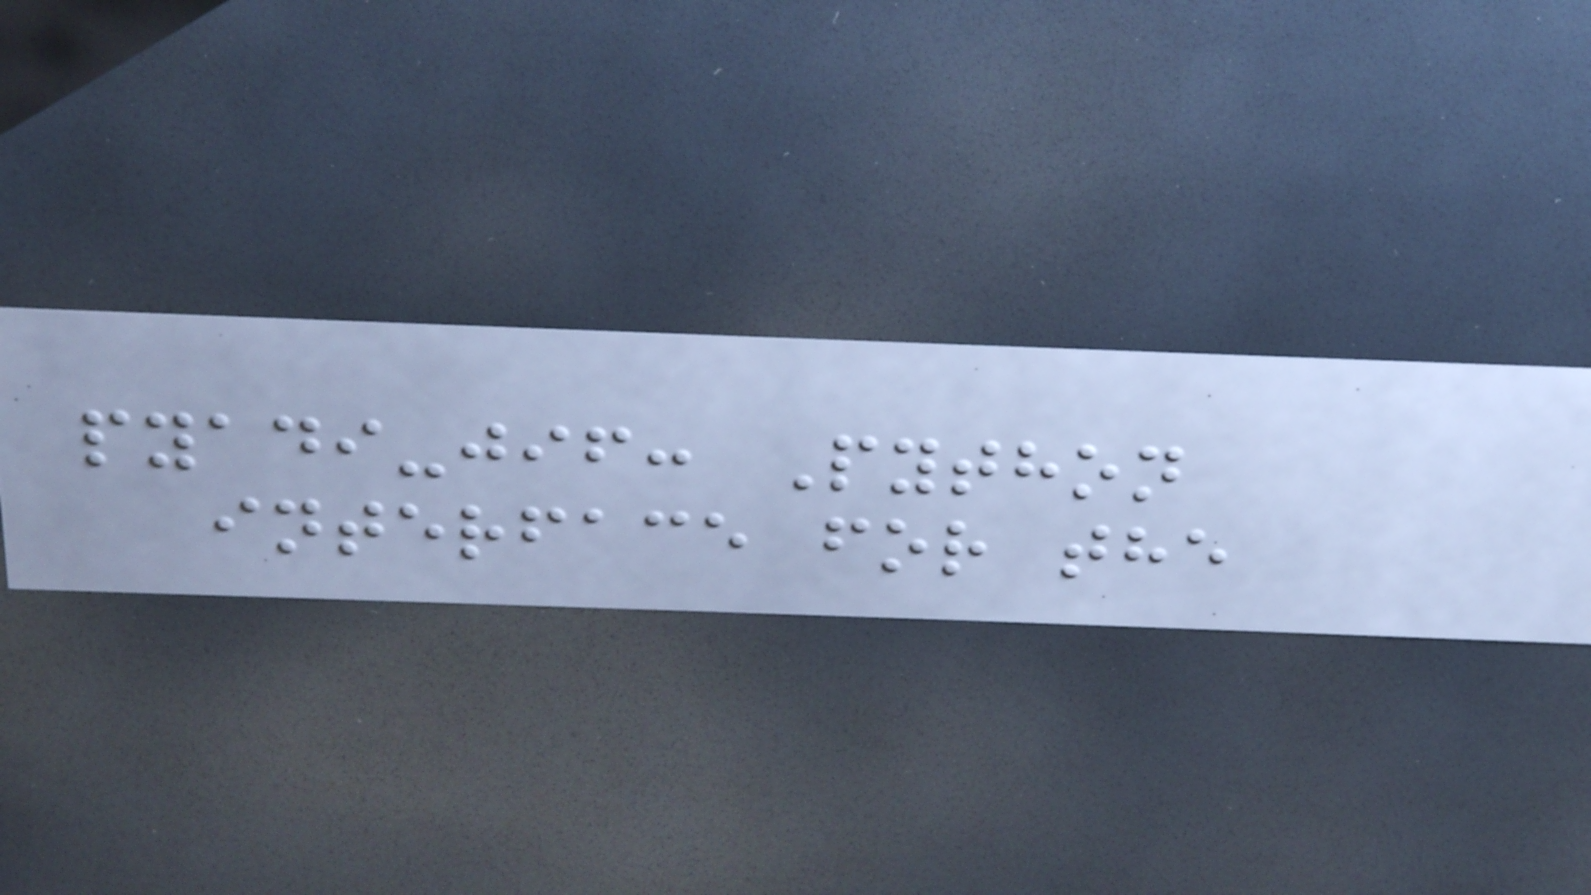pyadi-jif: Python
interface for the
